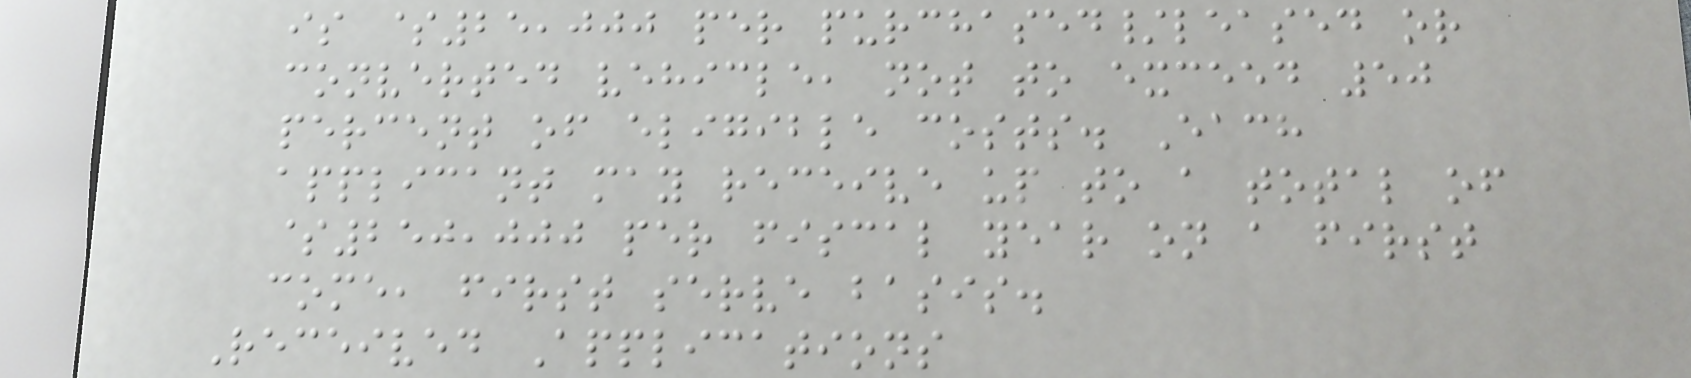is $25,000 per purchased/leased or
converted vehicle, not to exceed 50
percent of eligible costs. Each
applicant may receive up to a total of
$250,000 per fiscal year on a first
come, first serve basis.
Received Applications
